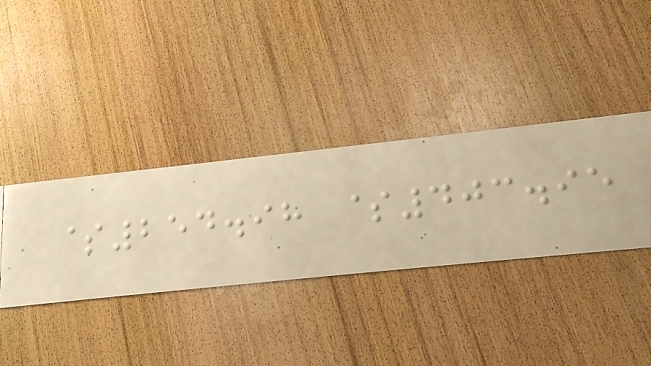$254.98 $403.95
